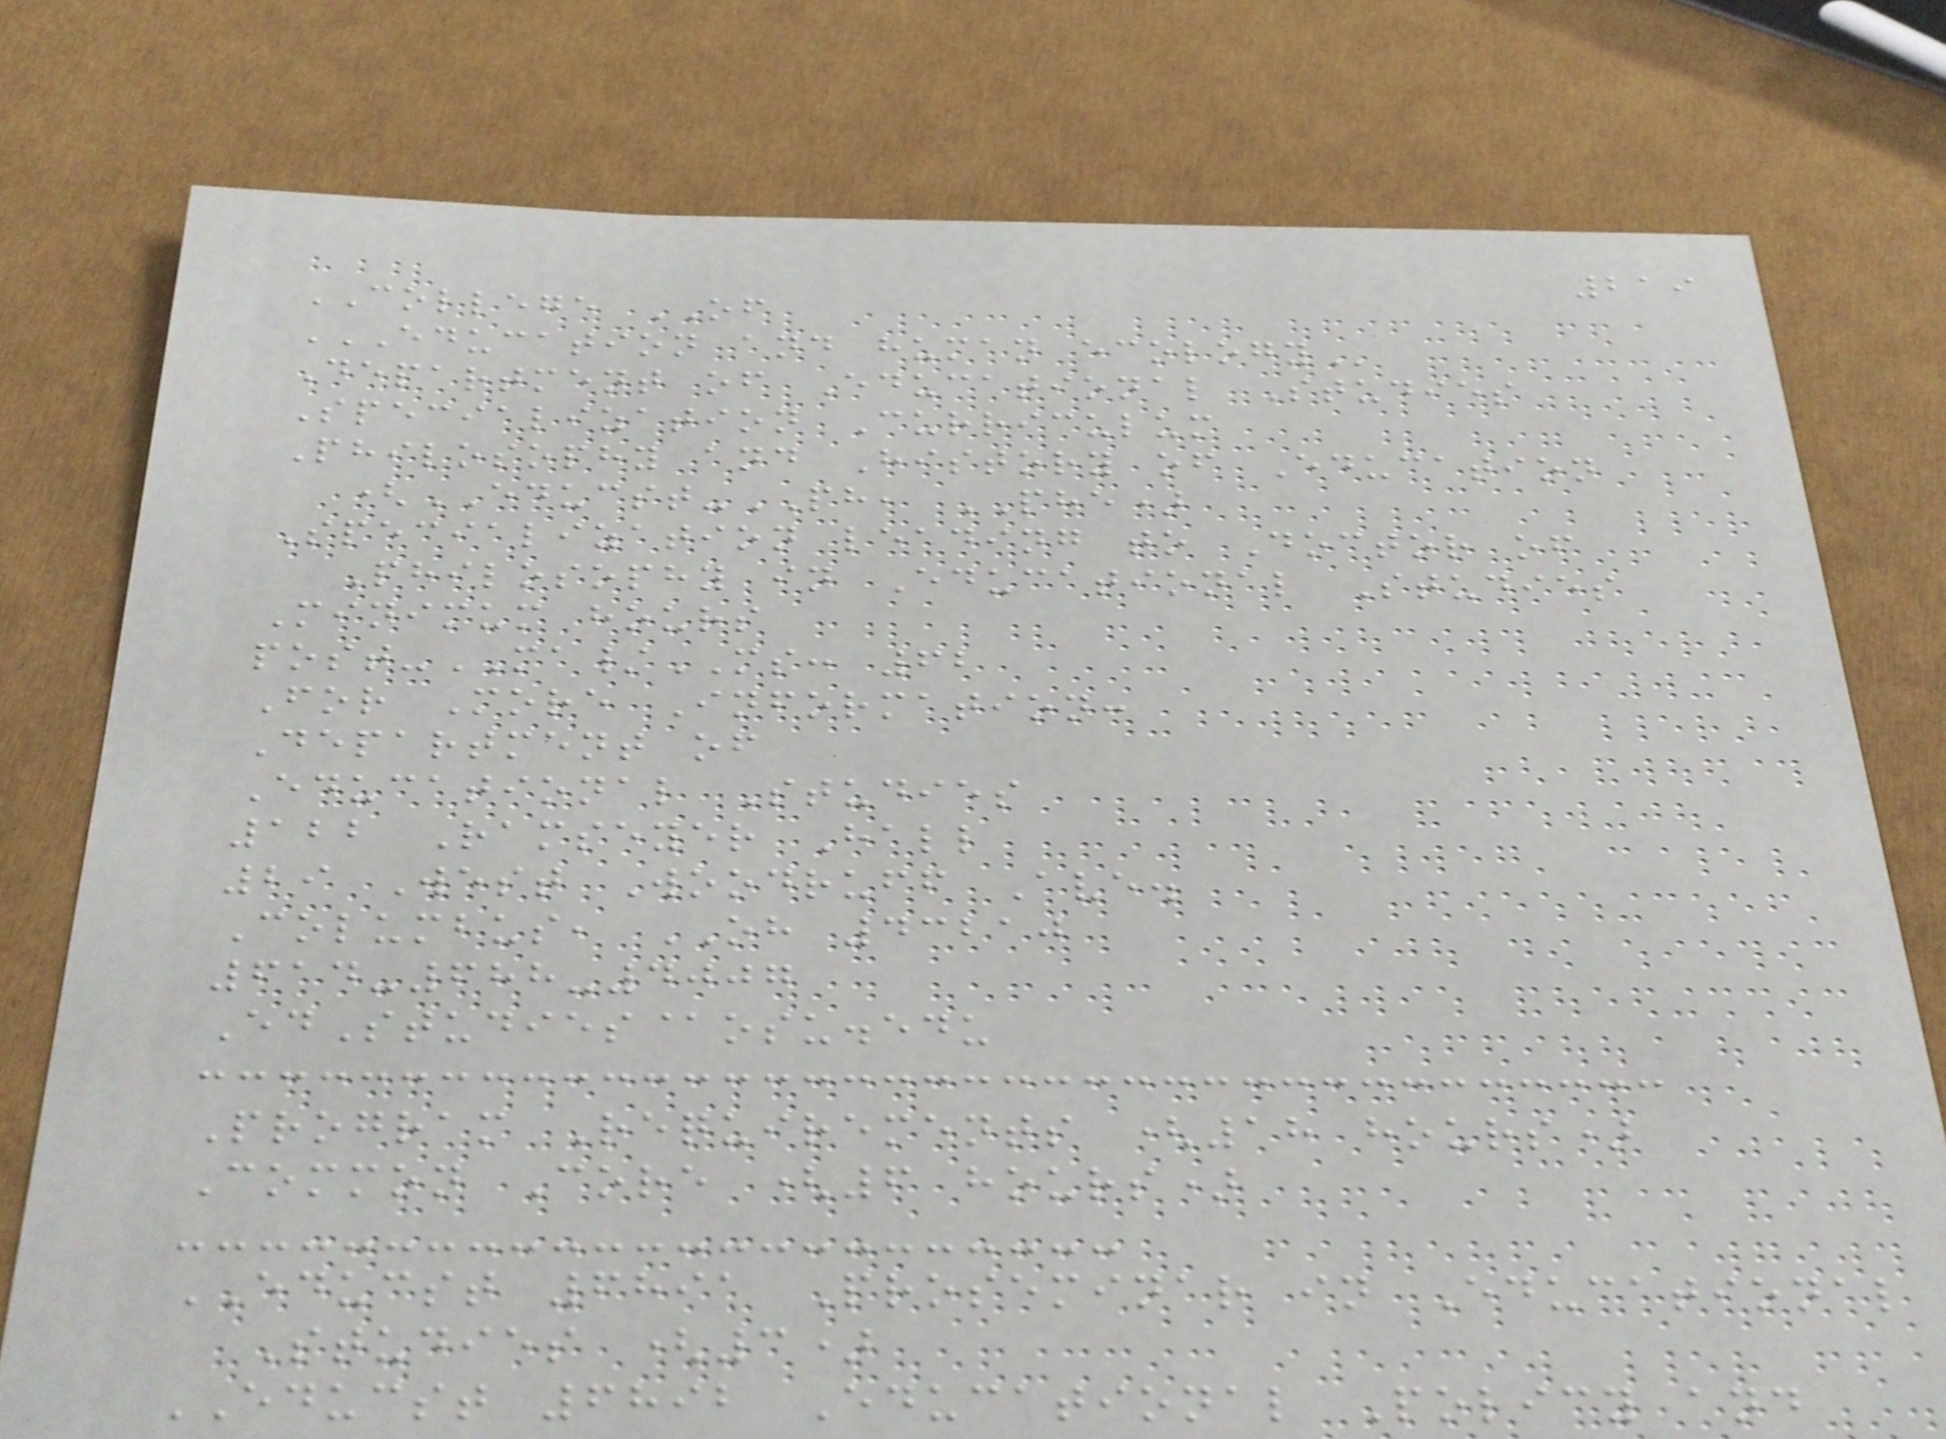219
COLLEGE OF
EDUCATION AND HUMAN ECOLOGY
Department of Educational Studies
Specialization Curriculum
Philosophy and History of Education
(EDUCST-PH, PHE)
Specialization leading to Doctor of
Philosophy in Educational Studies
Minimum hours
post-MA/MS: 62
For More Information:
Department of
Educational Studies
122 Ramseyer Hall
29 West Woodruff Ave.
Columbus, OH 43210
614-688-4007
EdStudies@osu.edu
Program Requirements (18 hours)
Common Core (6 hours)
EDUCST 6891 Proseminar in Educational
Studies (3)
EDUCST 6892 Educational Policy and
